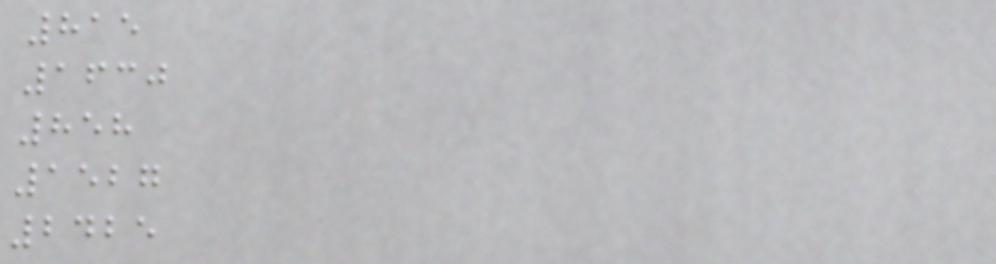815
1630
858
1527
2425
